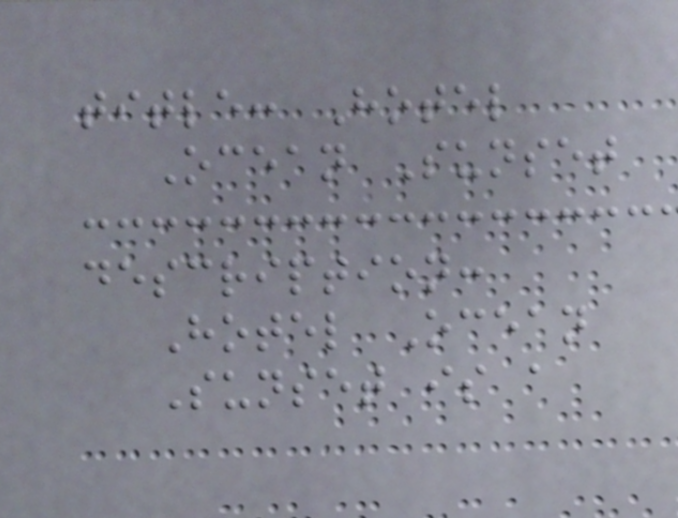title: Hotel
Ocean Sunset
description:
Hotel Ocean
Sunset is a
